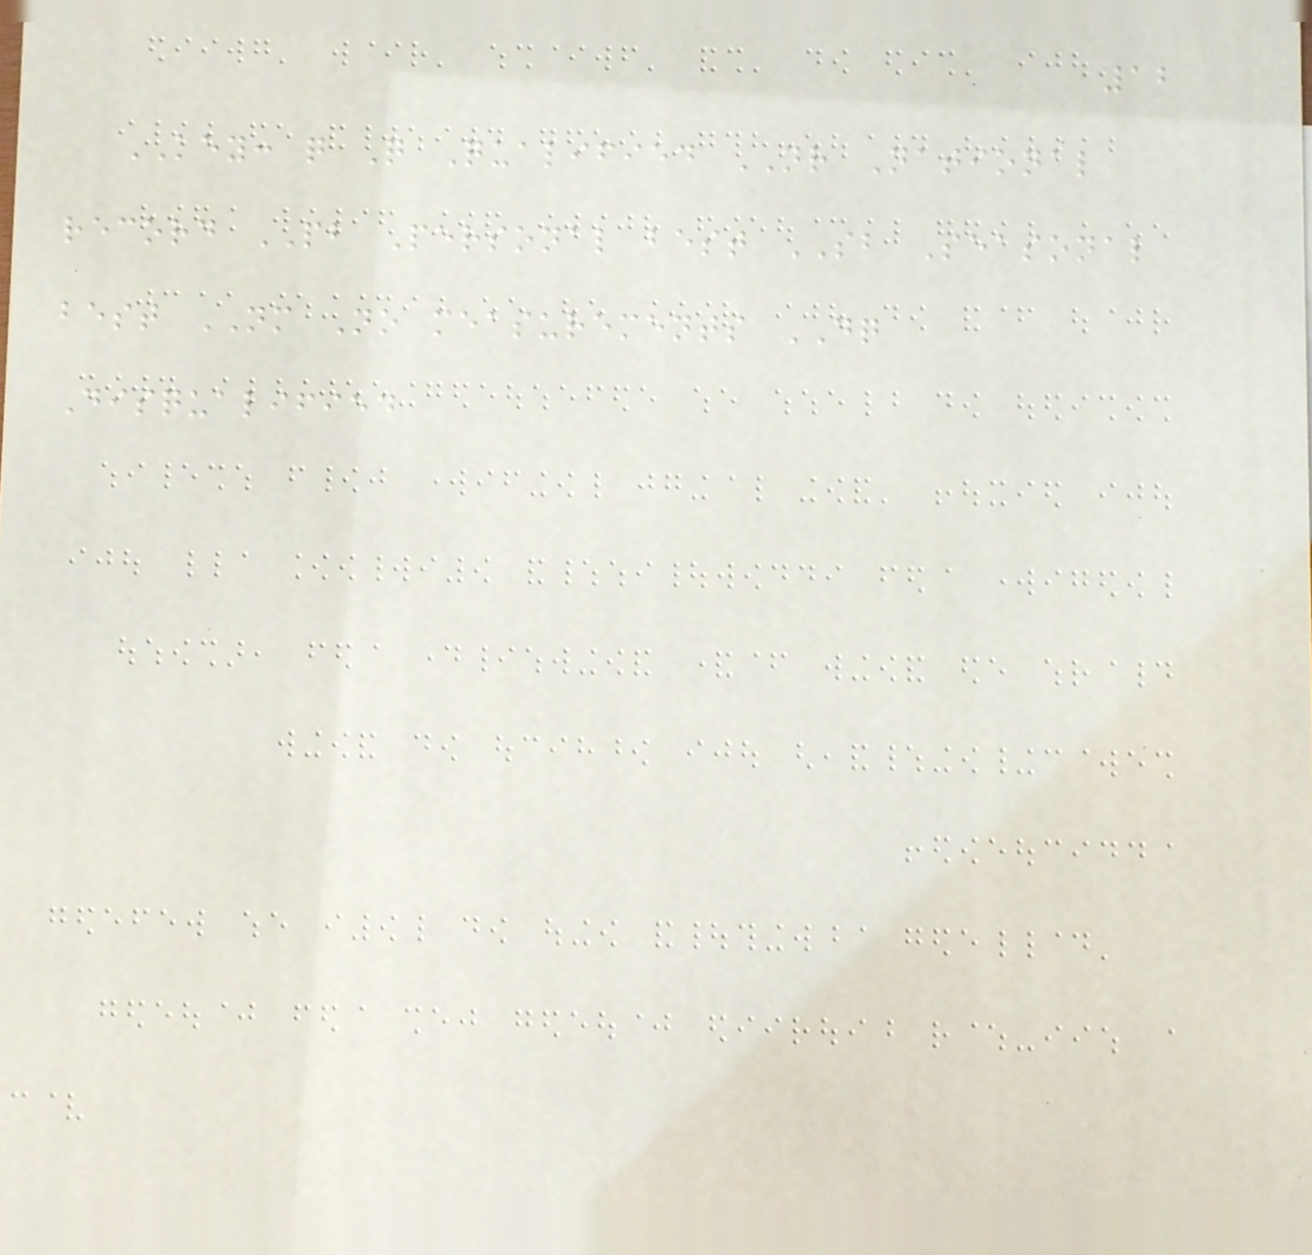12
KEY: q Q Qualified NR National
record PB Personal best SB Seasonal
best NM No measurements DQ
Disqualified
